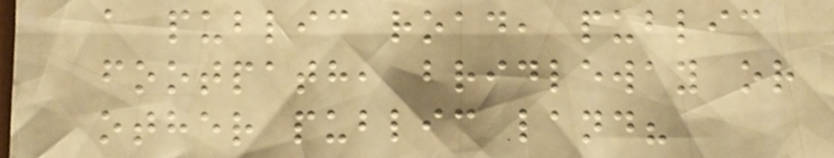a public road, public
footpath, bridleway or
other public land?
